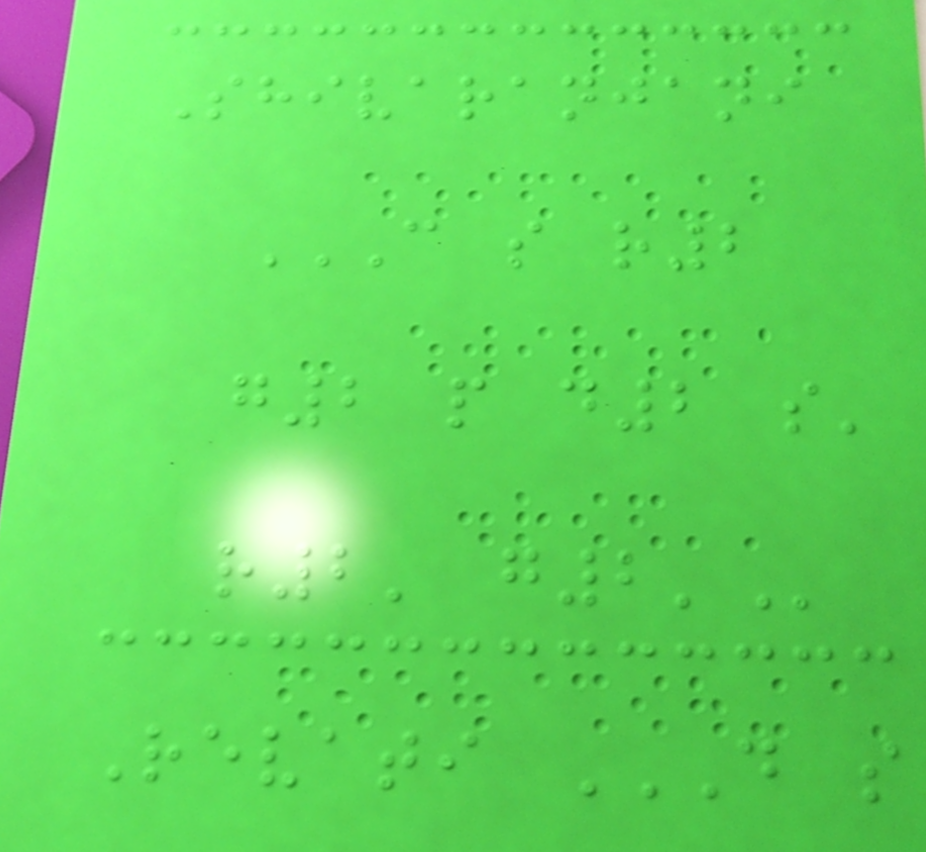Shivaranjani
C S R2
G2 P D2 S'
R2' G2'
Revati D S
